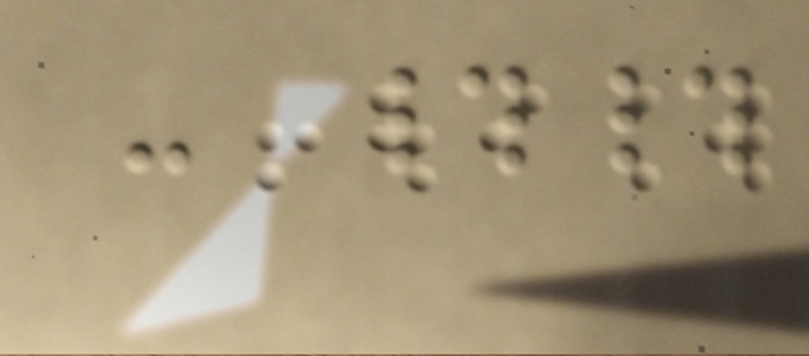- ##
